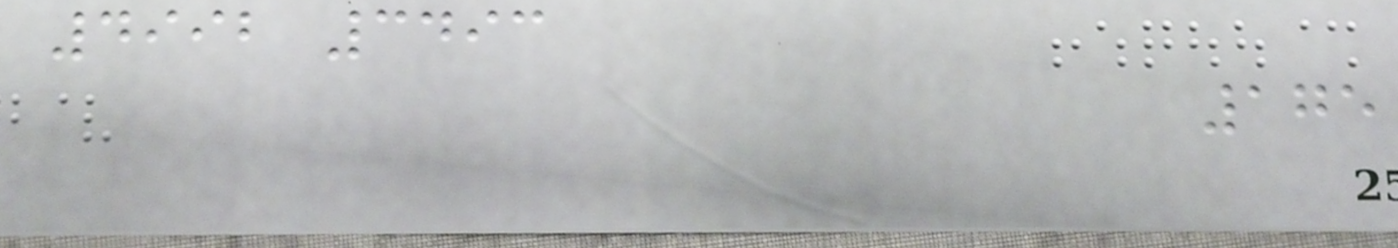4992 3493
175
